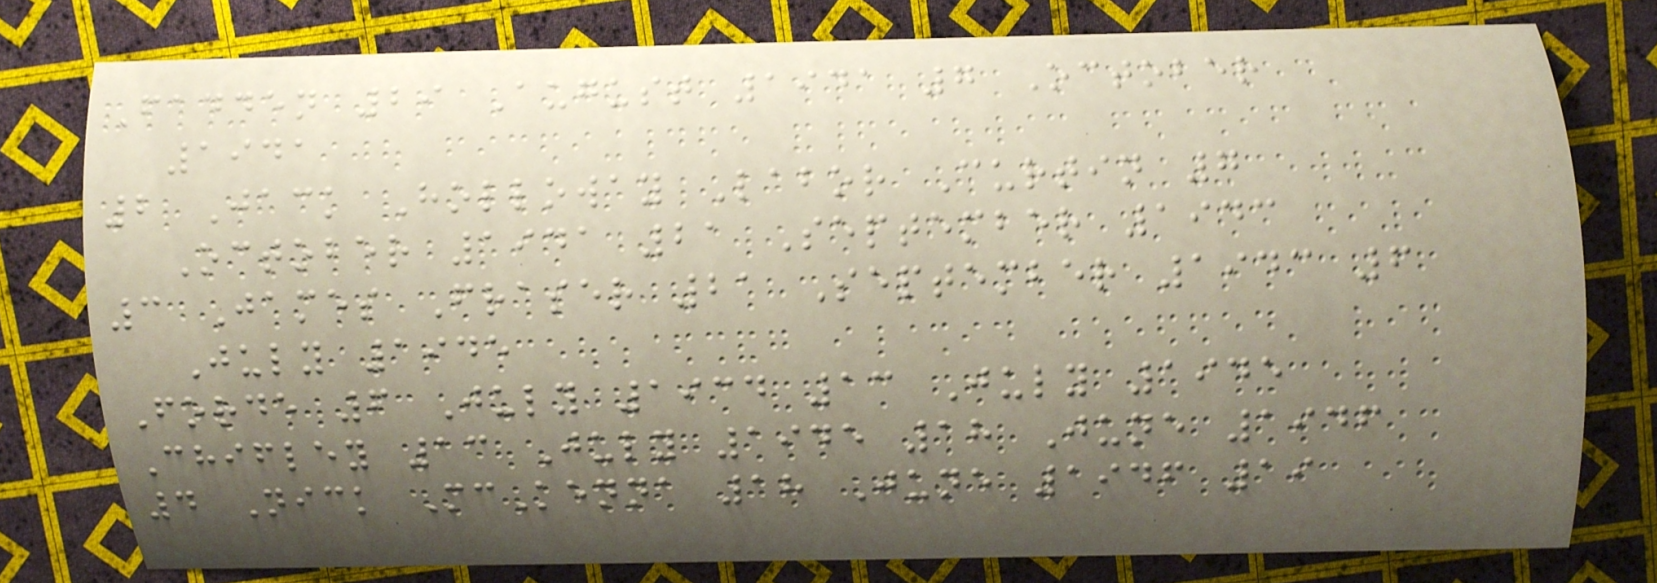Fadden 29 August 1941 7 October
1941
2 Jack Holloway Labor Curtin 7
October 1941 21 September 1943
3 James Fraser 21 September 1943 6
July 1945
Forde 6 July 1934 13 July 1945
Chifley 13 July 1945 18 June 1946
4 Nick McKenna 18 June 1946 19
